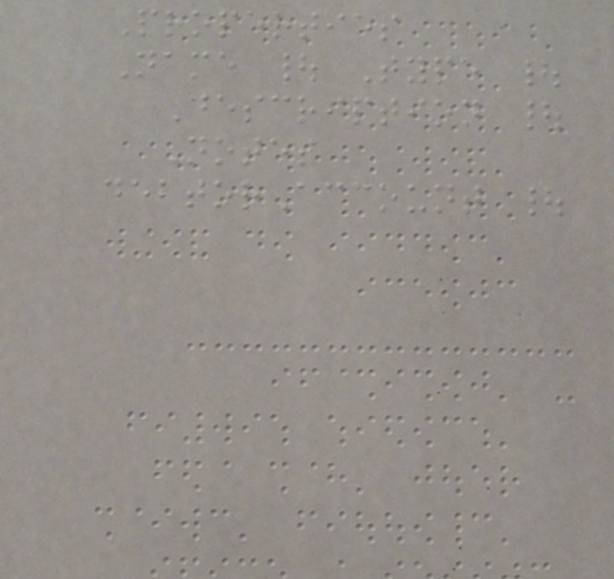Properties
Name | Type |
Description |
Notes
debtorAccount |
